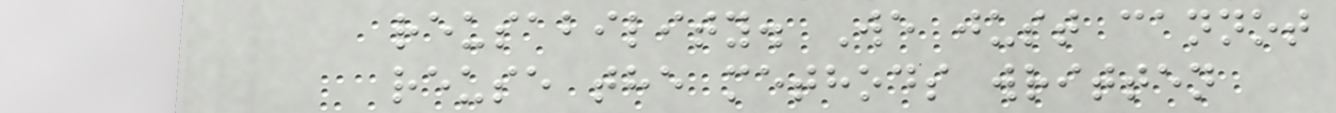reusability. We just cannot
reuse the methods written
